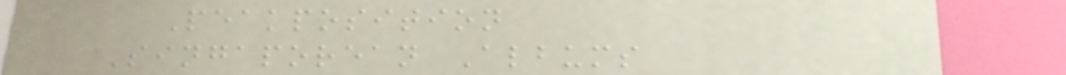Peakposition
Singaporean Albums
